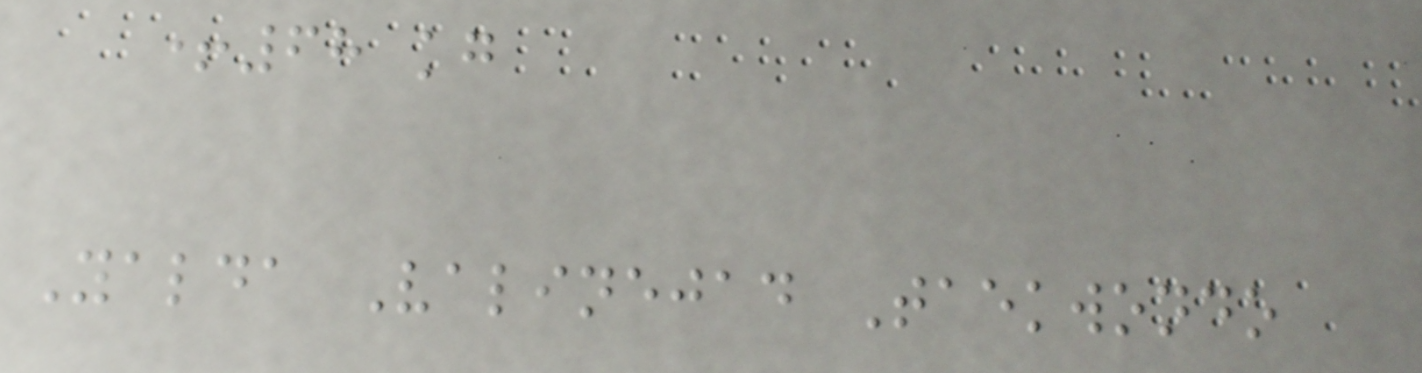+68 kg
Yalda Valinejad Taekwondo
